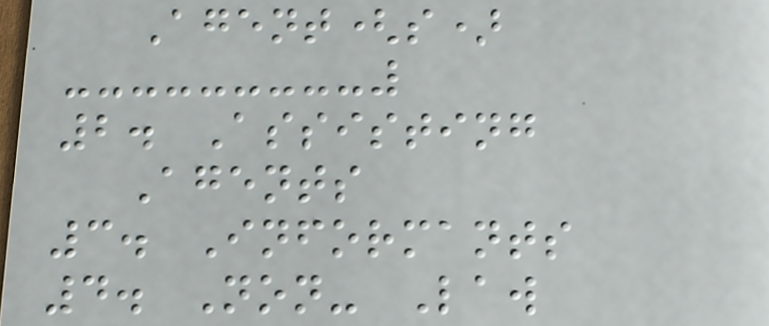Agent(s)
2. Assisting
Agents
3. Informants
4. Non- Law
